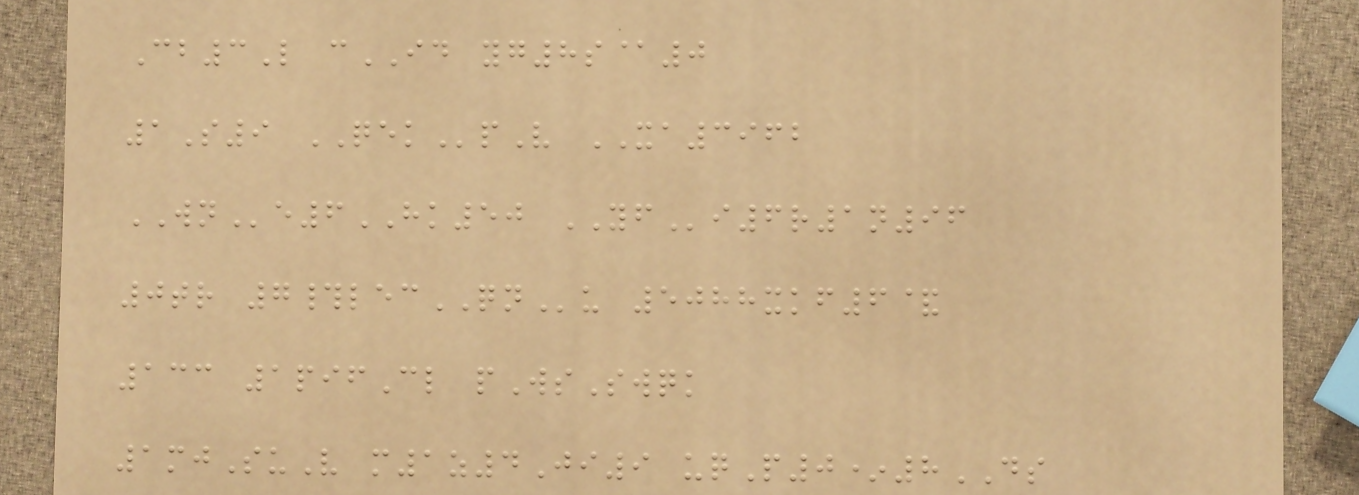Cb3L cID yg8s@0
1S9 QEKpV XA3962
WNe6HK50 YFi6r1n96
0tr 7#lecQNu 5088xkf6&
133 1pifCl pWsSwqk
1mjSuV m1z4Ji9 uqP0*8DS
